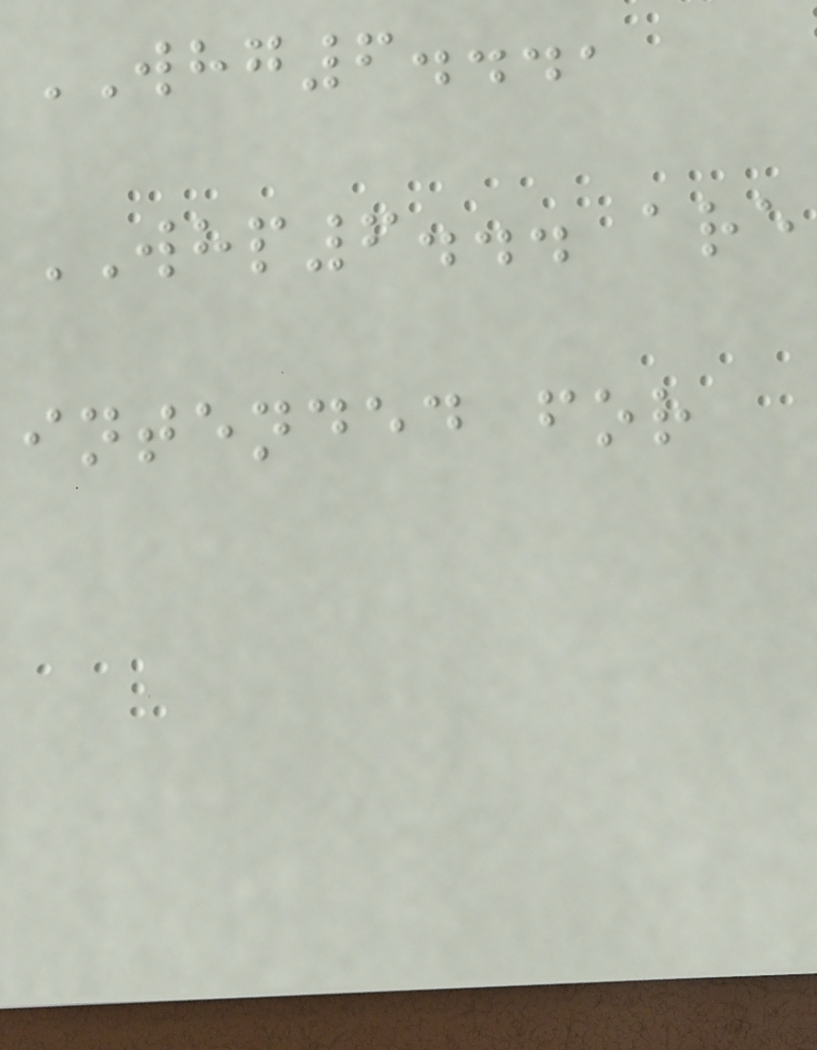WHG6...,
WHP6... are
intended for
